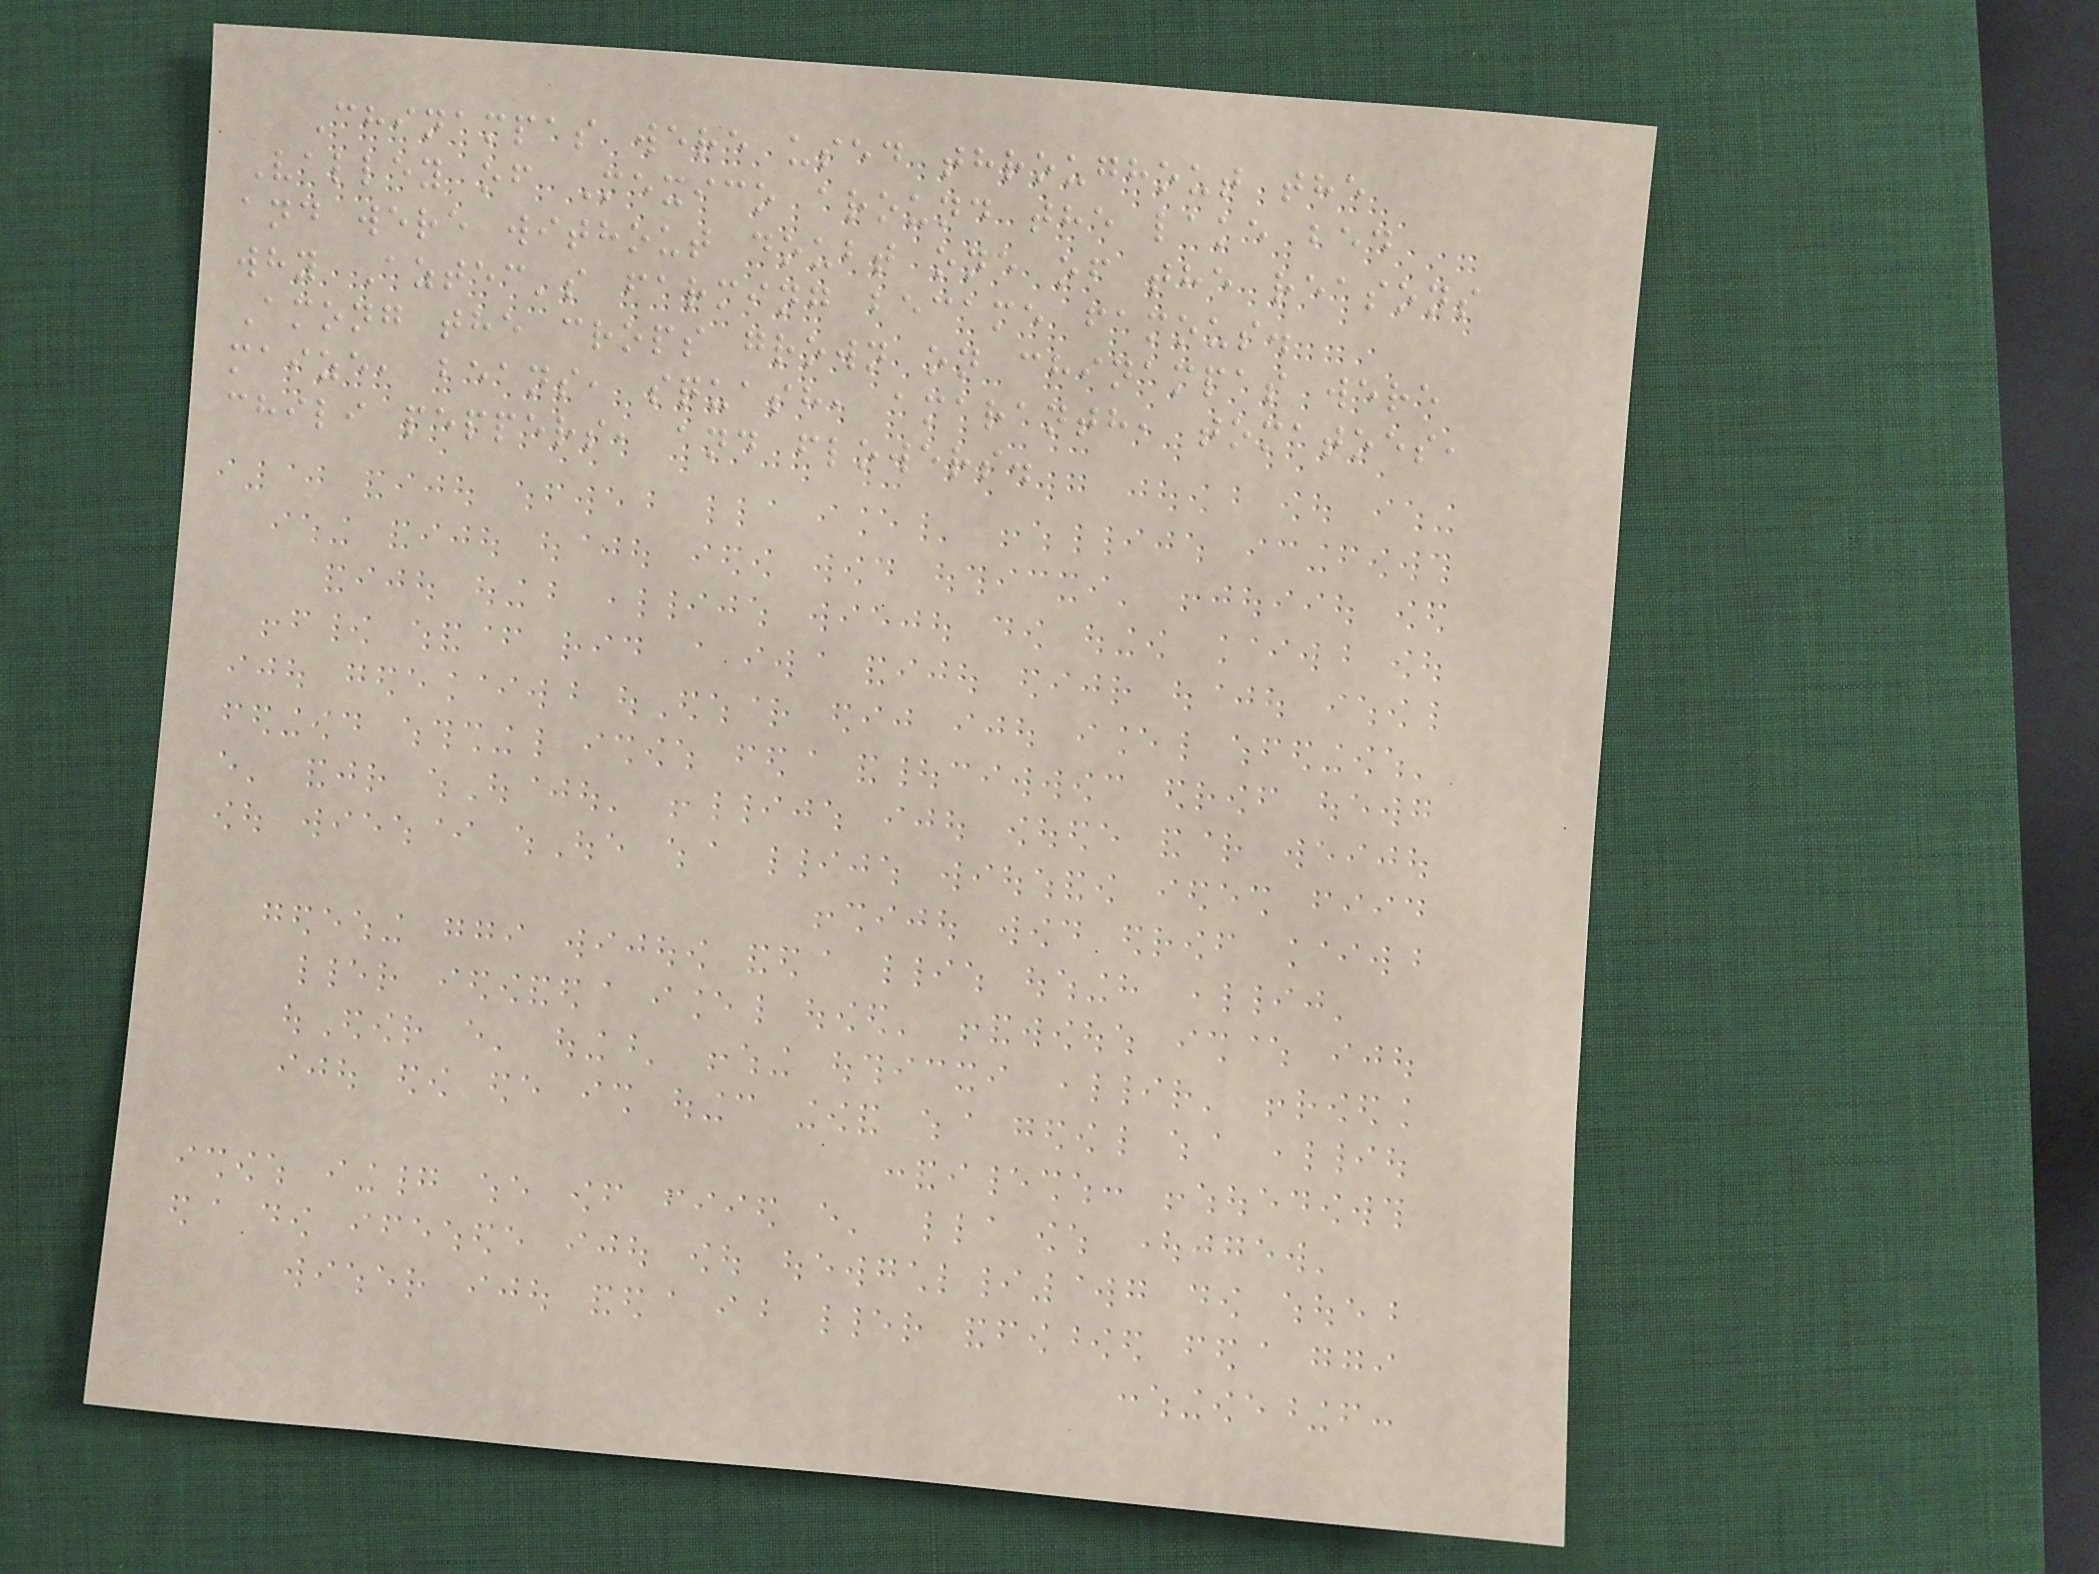Chinampas were used throughout the
Valley of Mexico around the lake bed
and were without doubt one of the reasons
why Aztec's farming became famous.
Among the crops grown on chinampas were
maize, beans, squash, amaranth, tomatoes,
chili peppers, and flowers.
